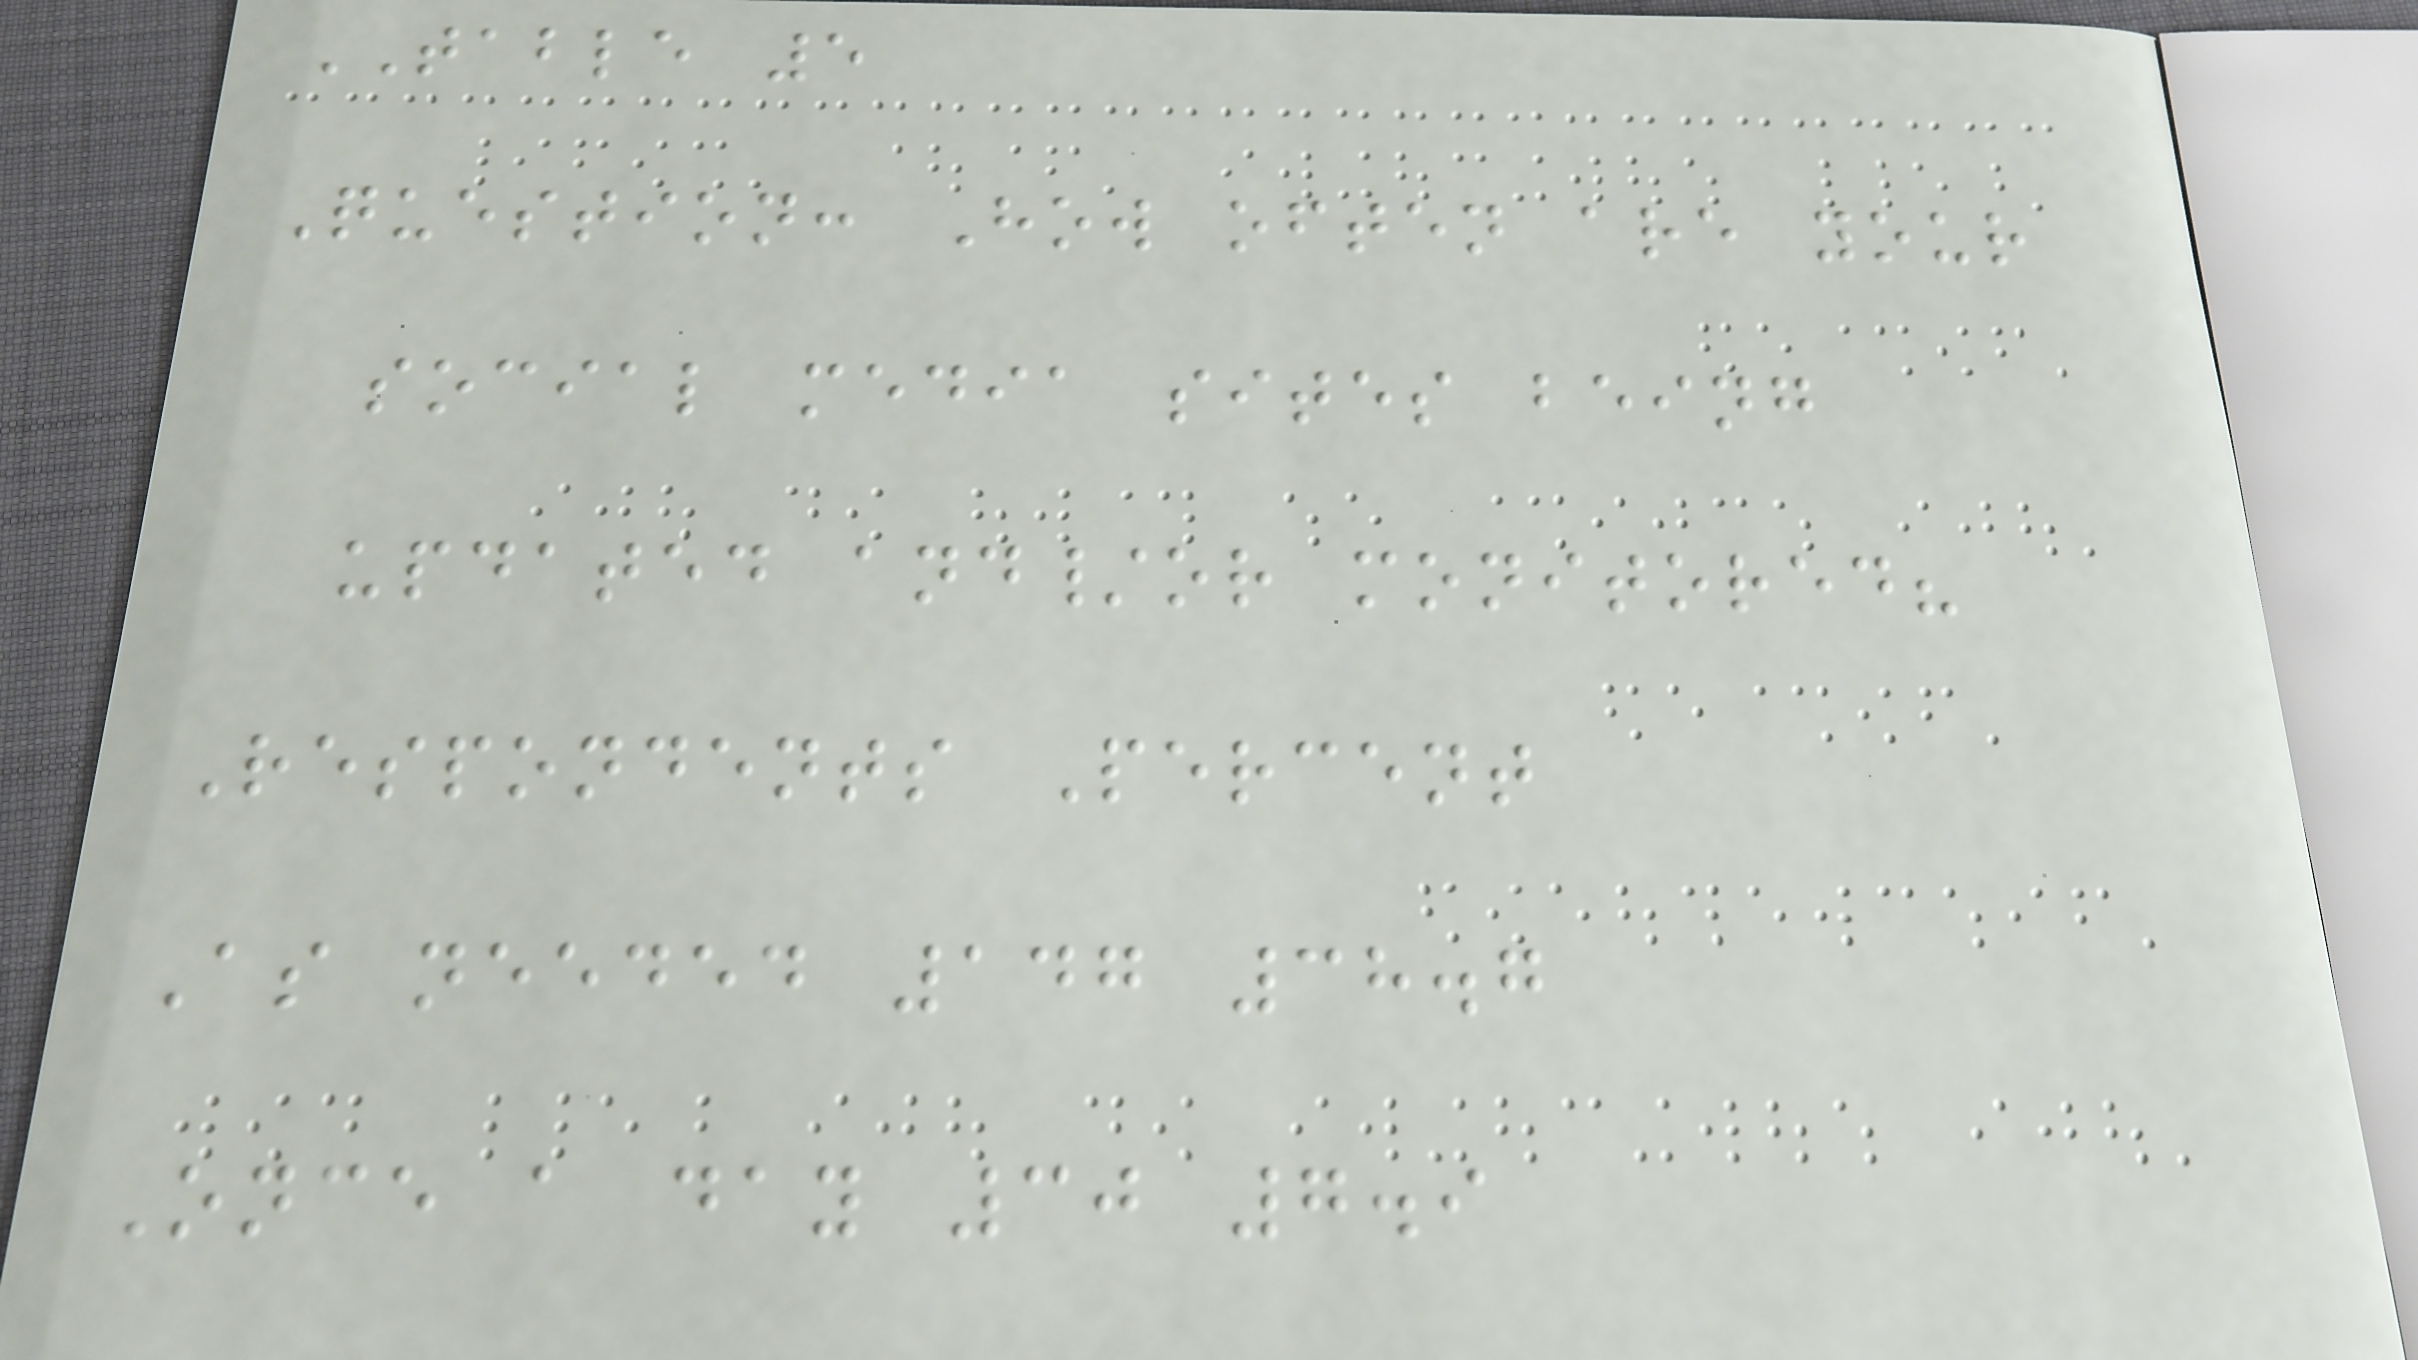TABLE 5
Question: How often are your
social media sites being
updated and/or monitored?
Respondents Percent
As needed 147 38.7
Once a day 30 7.9
